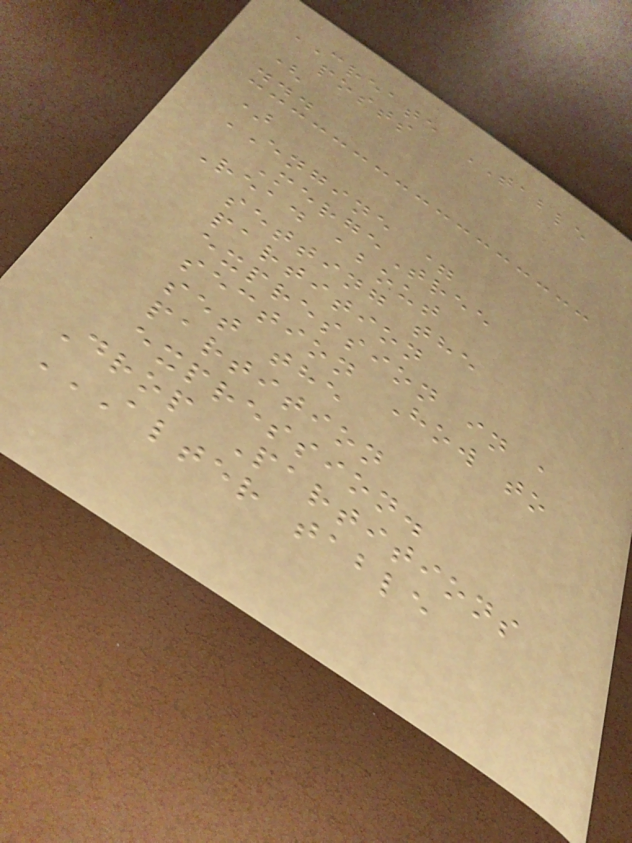CREATE TABLE
posts
(
...
)
ENGINE =
MergeTree
Read about
setting the
partition
expression in a
section How to
set the
partition
expression.
Drop Partitions
ALTER TABLE
